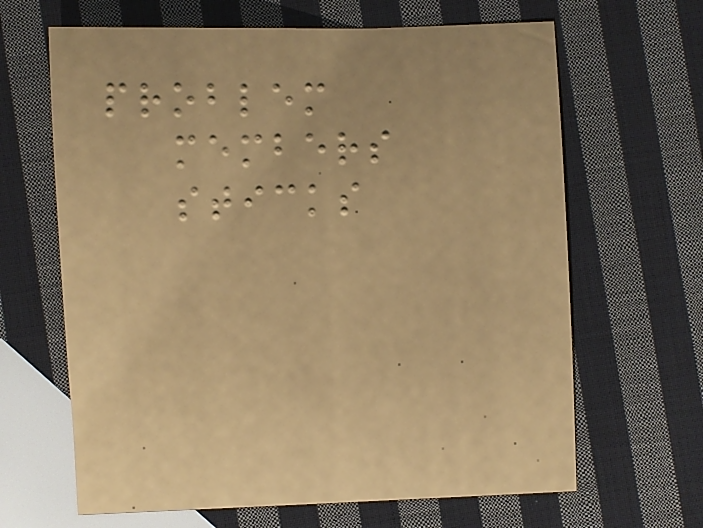problem
members
sticks
